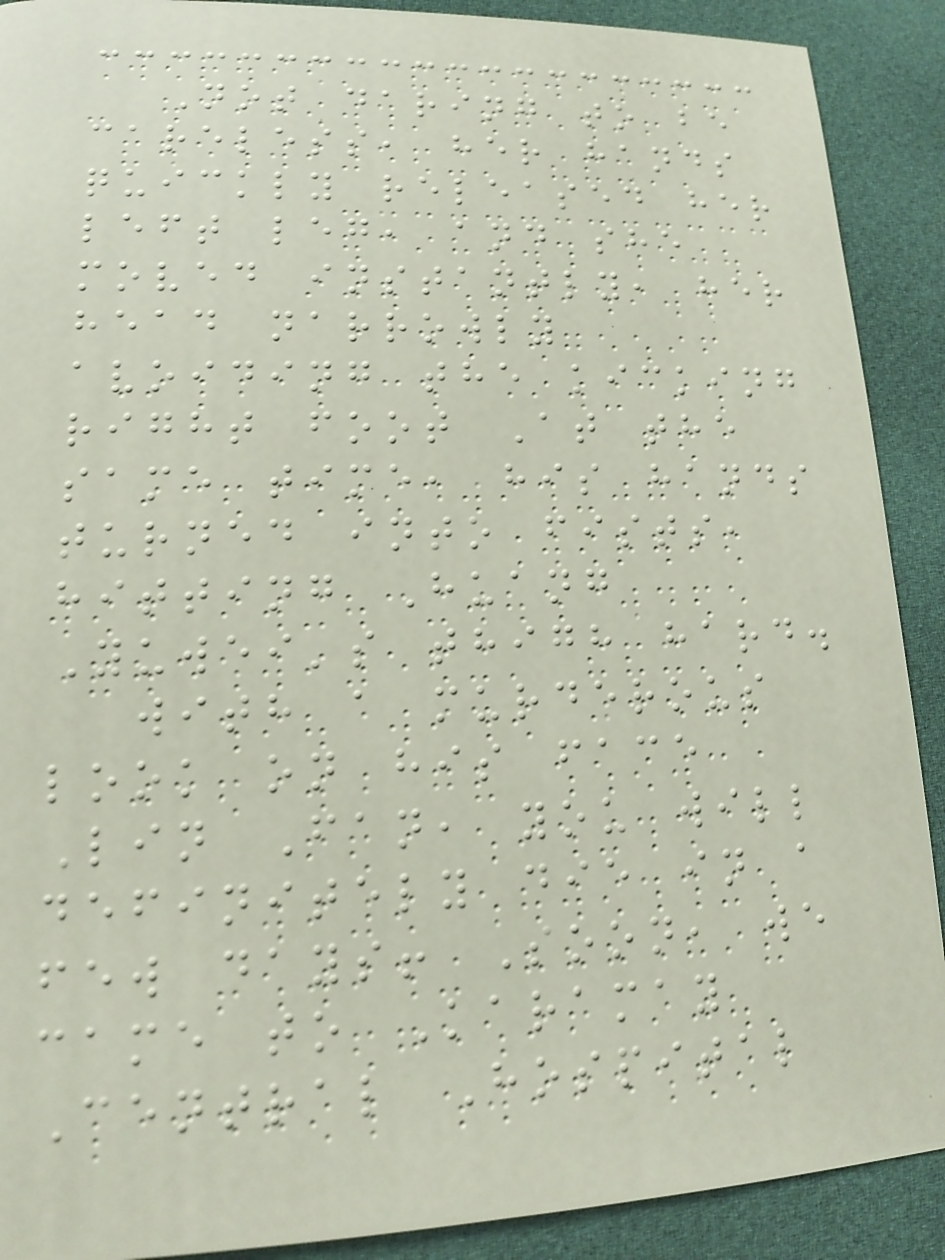Not daring to be
careless, her hands
quickly released her
left leg, and she
moved instantly, her
head narrowly
avoiding the kicking
right foot At the
same time, his hands
turned into fists,
hitting Huang
Yuwei's thigh hard.
with a murderous
look on his face
Lin Fan, you will
definitely die in a
few days! Soon, we
came to Karamay
Central Hospital
